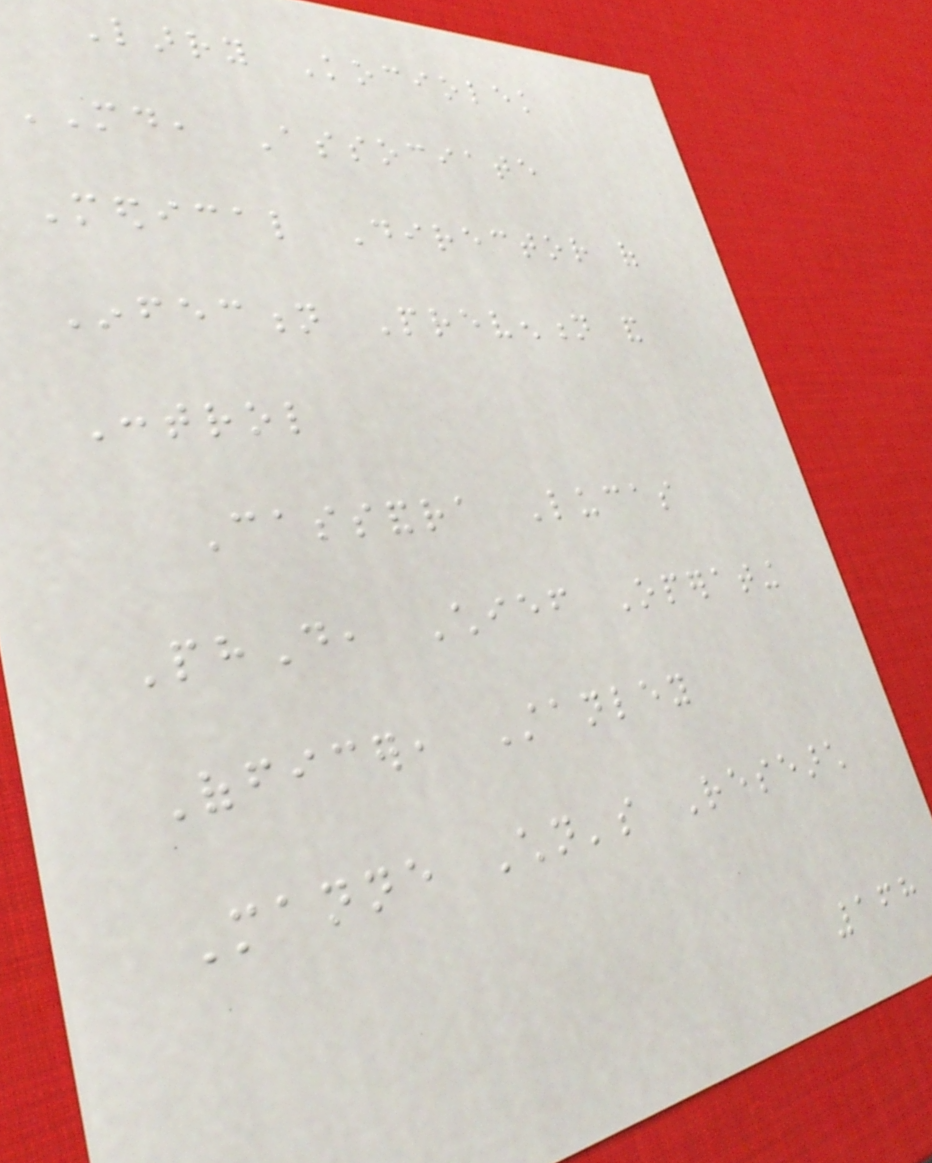Larry Kociolek
MD, Associate
Medical Director of
Infection Prevention and
Control
Cassandra Lucas
PhD, Chief Operating
Officer, Stanley
Manne Children's Research
168
